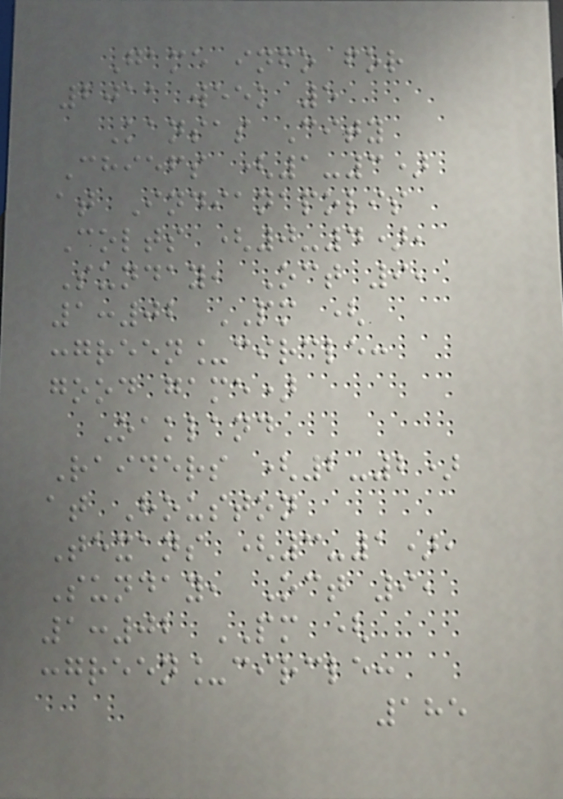Game info for
2011 week 5
Kansas City
Chiefs (1-3)
at Indianapolis
Colts (0-4),
Sunday, Oct 9,
1:02 PM (
:green_circle:
good game)
Oakland
Raiders (2-2)
at Houston
Texans (3-1),
Sunday, Oct 9,
1:02 PM (
:green_circle:
185
